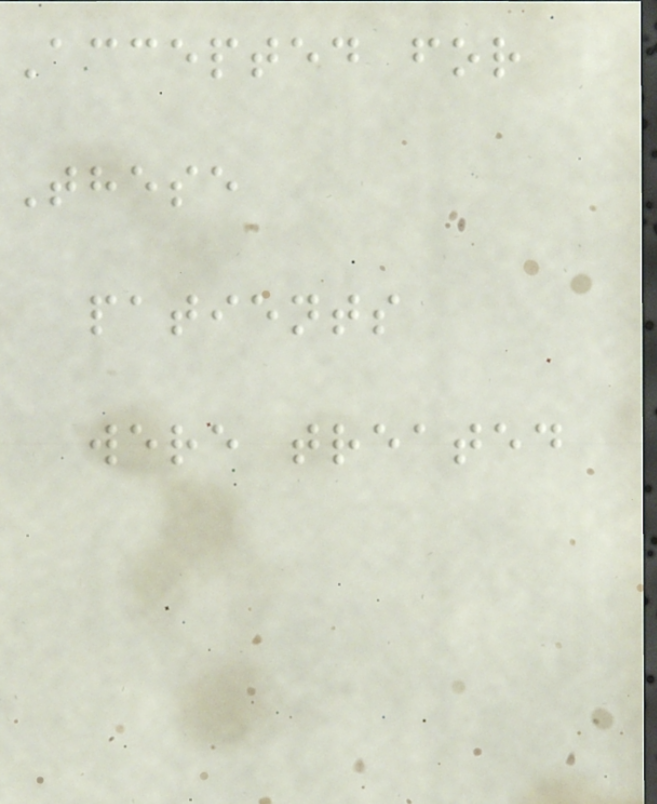Accepted for
These
patients
were treated
